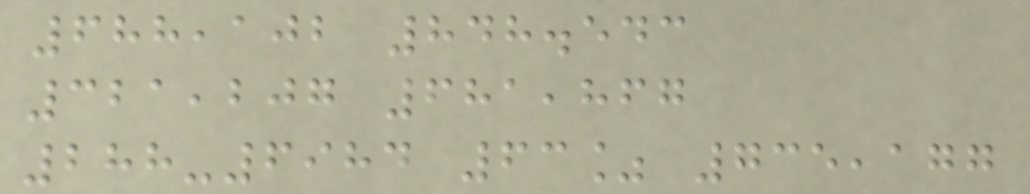688,102 848.543
321,207 681,867
288-6984 63% 735,177
